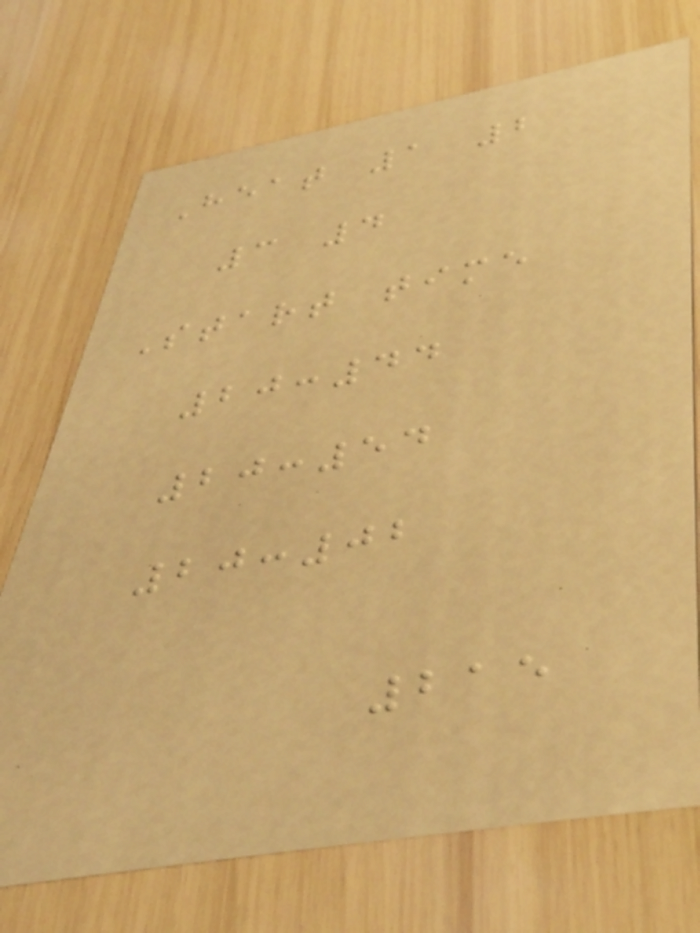Heat 1 2
3 4
Start time
20:44
20:54
20:02
215
